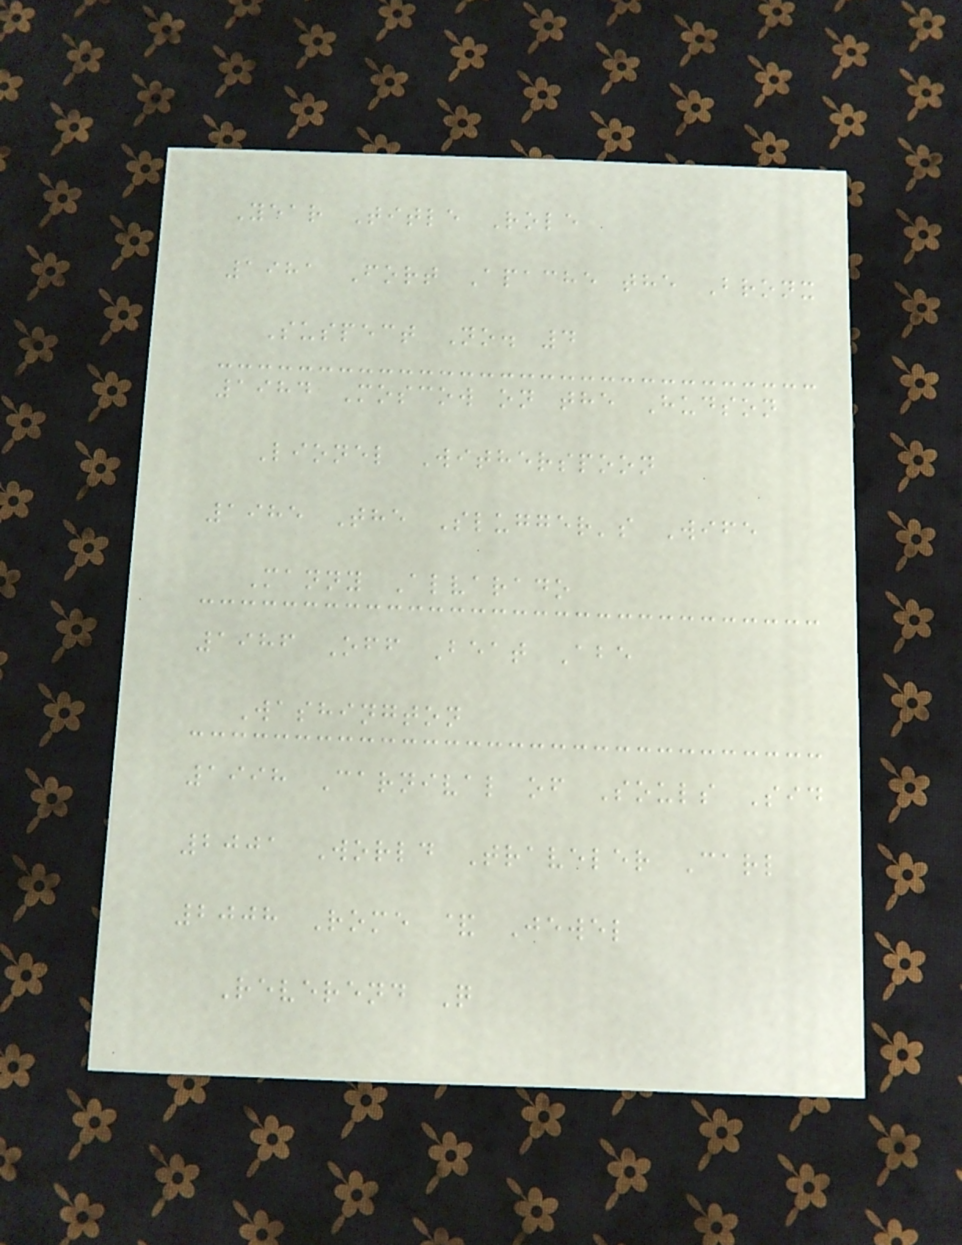Year Title Role
1981 Fort Apache the Bronx
Suspect No. 4
1984 Moscow on the Hudson
Lionel Witherspoon
1985 The Slugger's Wife
Manny Alvarado
1986 Off Beat Abe
Washington
1998 Carnival of Souls Sid
2001 World Traveler Carl
2008 Rome & Jewel
Reverend Q
